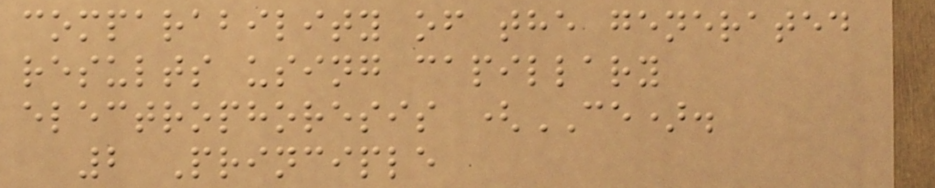comparability of the generated
results using capillary
electrophoresis (CE).
2 Principle
